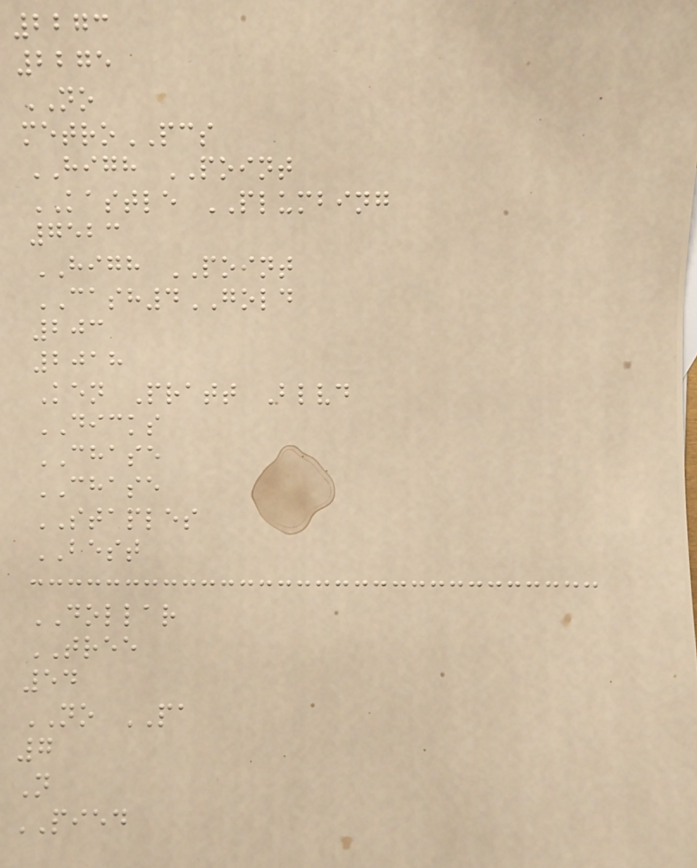2273
2275
NO
metroPCS
HIGH POINT
KASTLE PLUMBING
7523
HIGH POINT
CASH4GOLD
203
2018
Ken Pratt Blvd
DICKS
CHASE
CHASE
STAPLES
BEST
DOLLAR
TREE
54
NO PA
7
N
PIED
